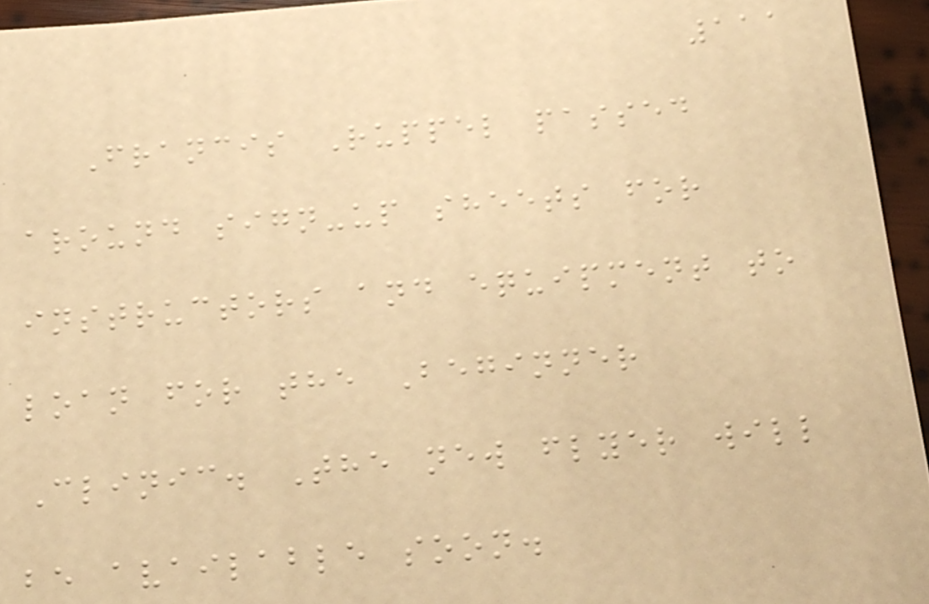111
Francis Ruppel passed
around sign-up sheets for
instructors and equipment to
loan for the Beginner
Clinic. The new flyer will
be available soon.
